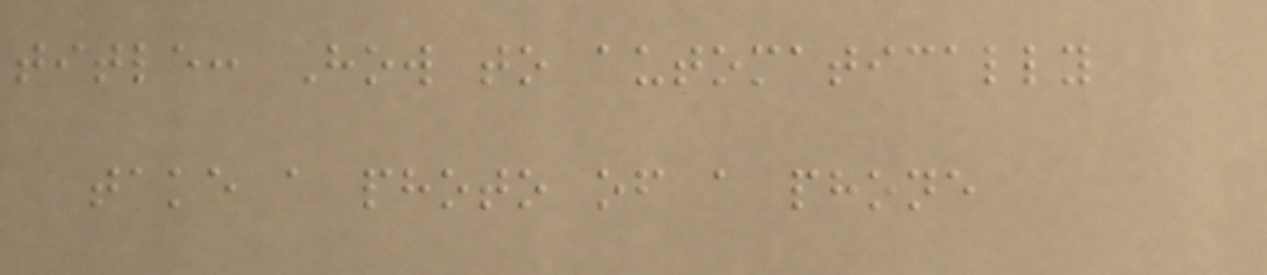title: How to automatically
take a photo of a phone
